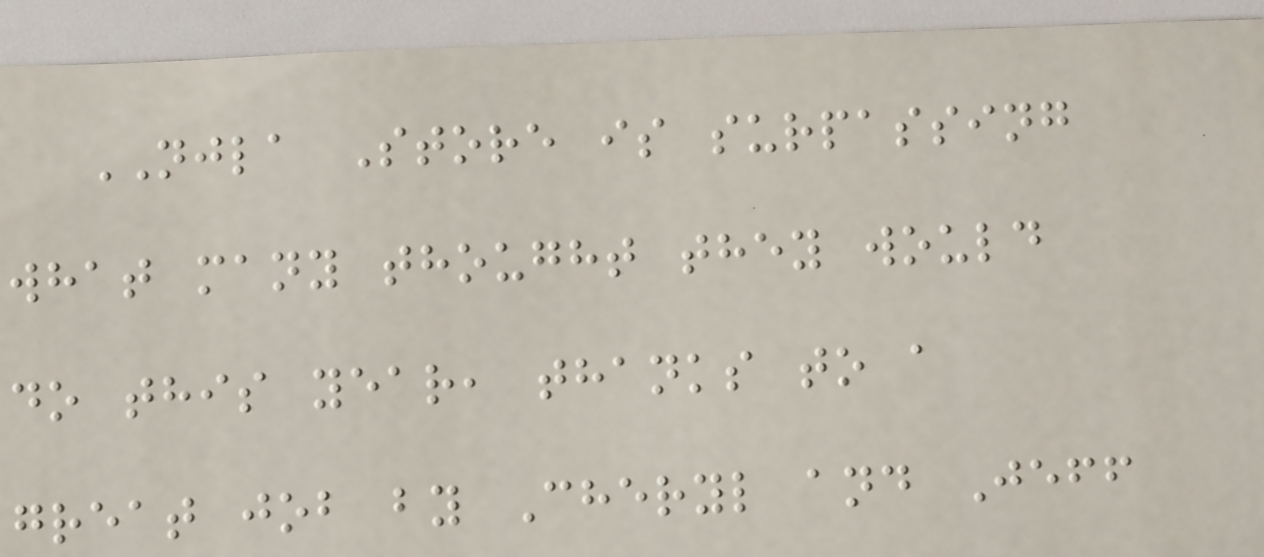NJLA Store is surpassing
what many thought they would
do this year, thanks to a
great job by Cheryl and Jeff
